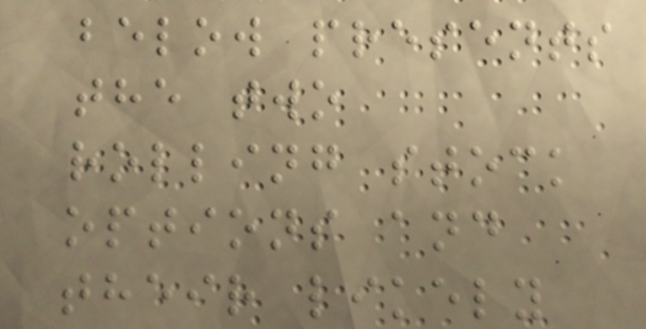below presents
the two
rolling stock
options and
their likely
